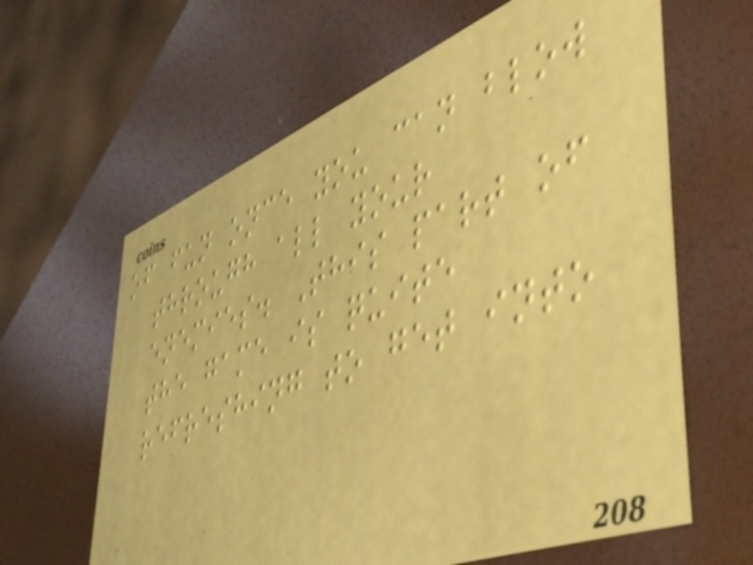of fun once you can blow
through all your
enemies. This part of
the game is quite
refreshing to get into
